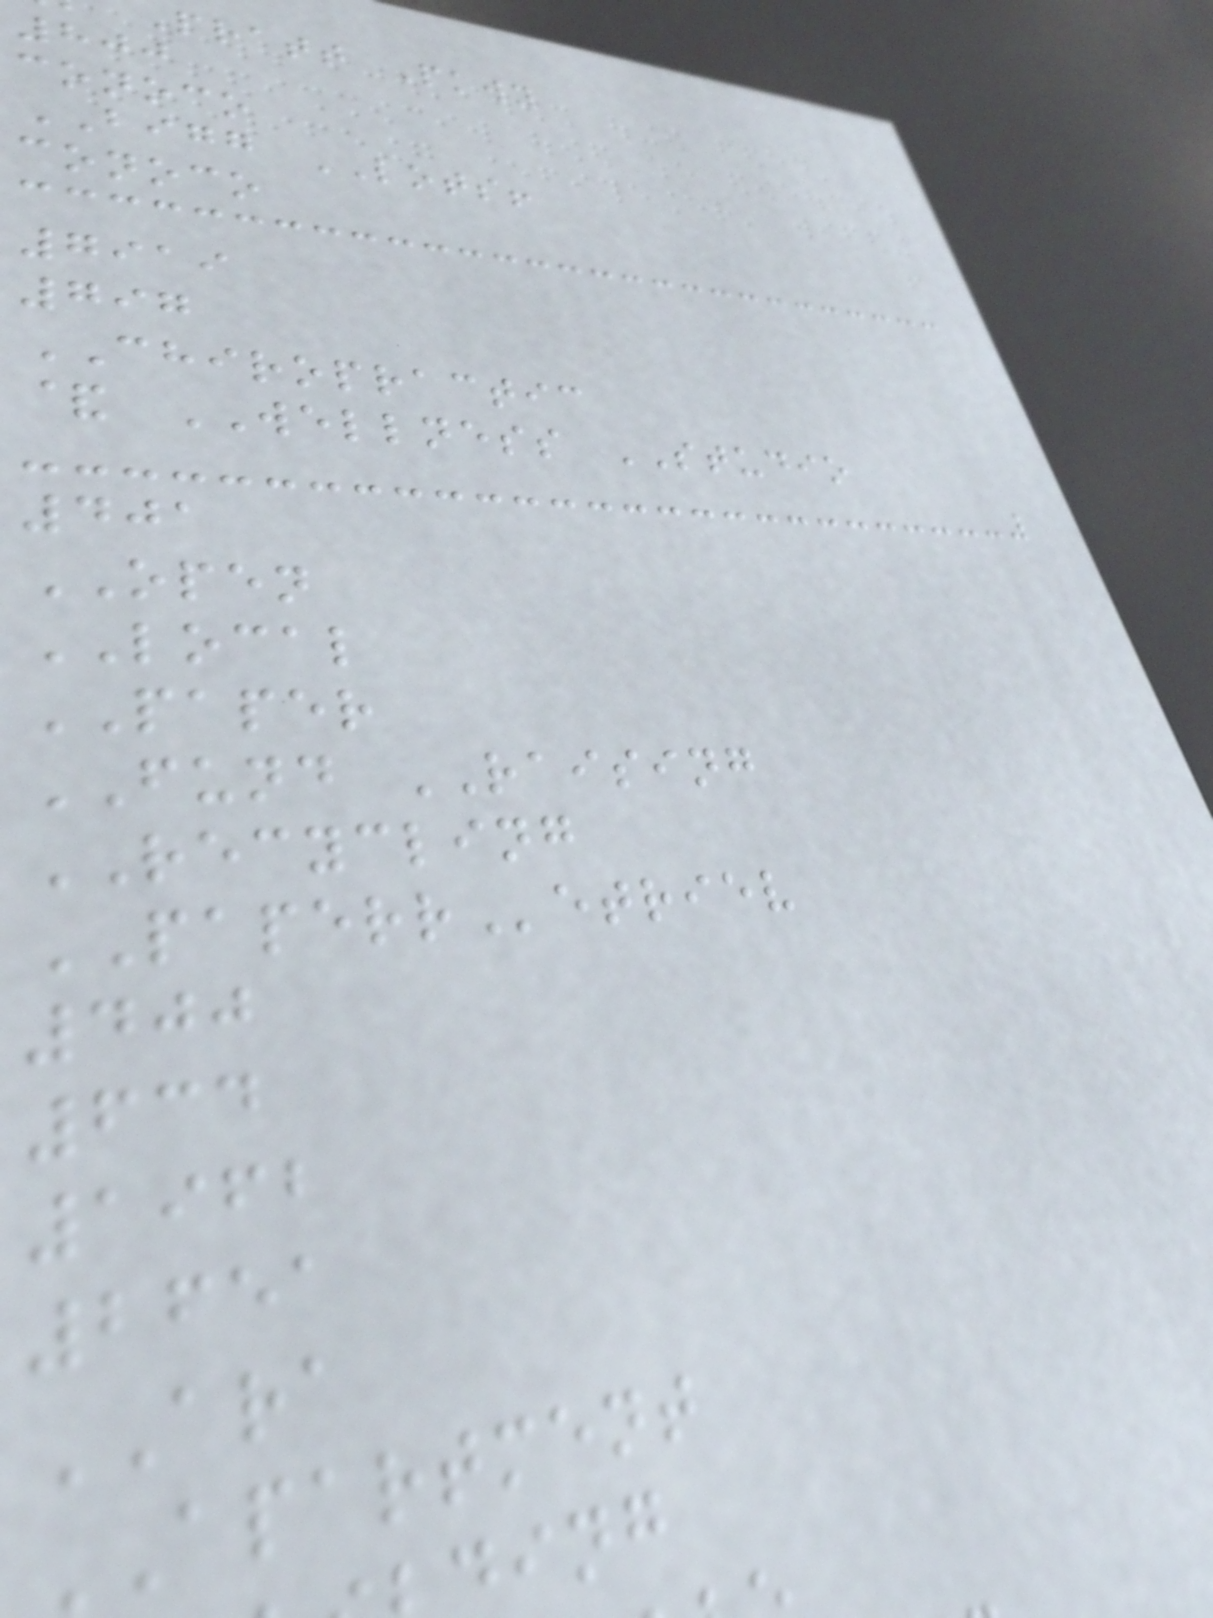pratt Pkwy
800
conoco
BIGG LOTS!
conoco
7919
797
CHIROPRACTIC
& WELLNESS STUDIO
401
OPEN
LOCAL
PAPER
FUND RAISING
RECYCLING
PAPERRetriev
400
634
1962
2651
ARA
apartment
